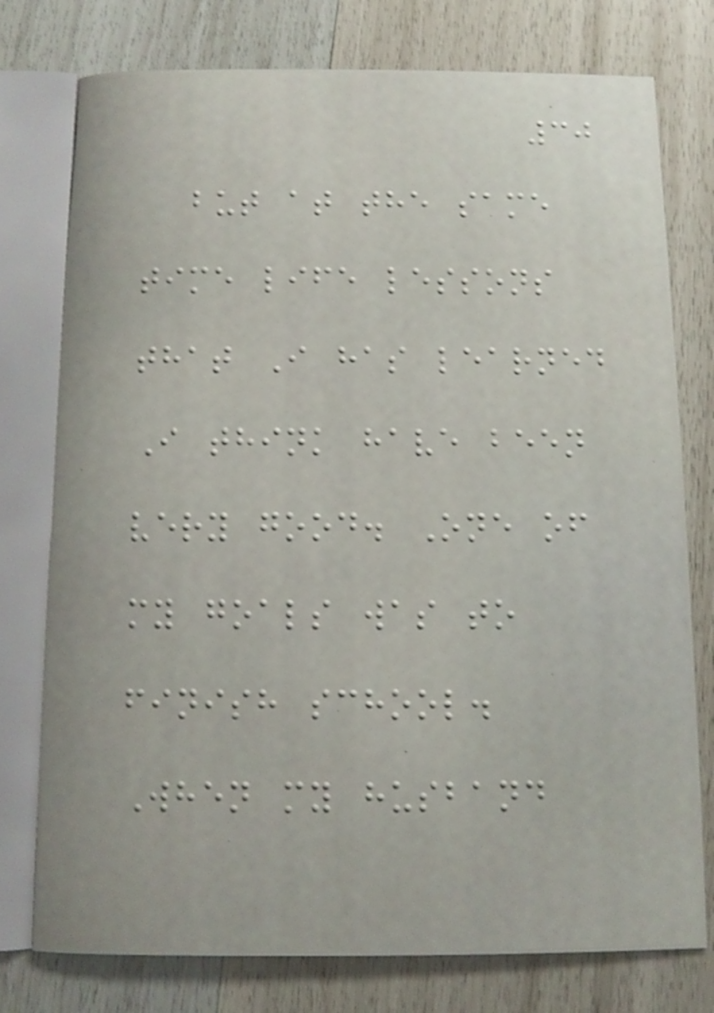30
but at the same
time life lessons
that I has learned
I think have been
very good. One of
my goals was to
finish school.
When my husband
